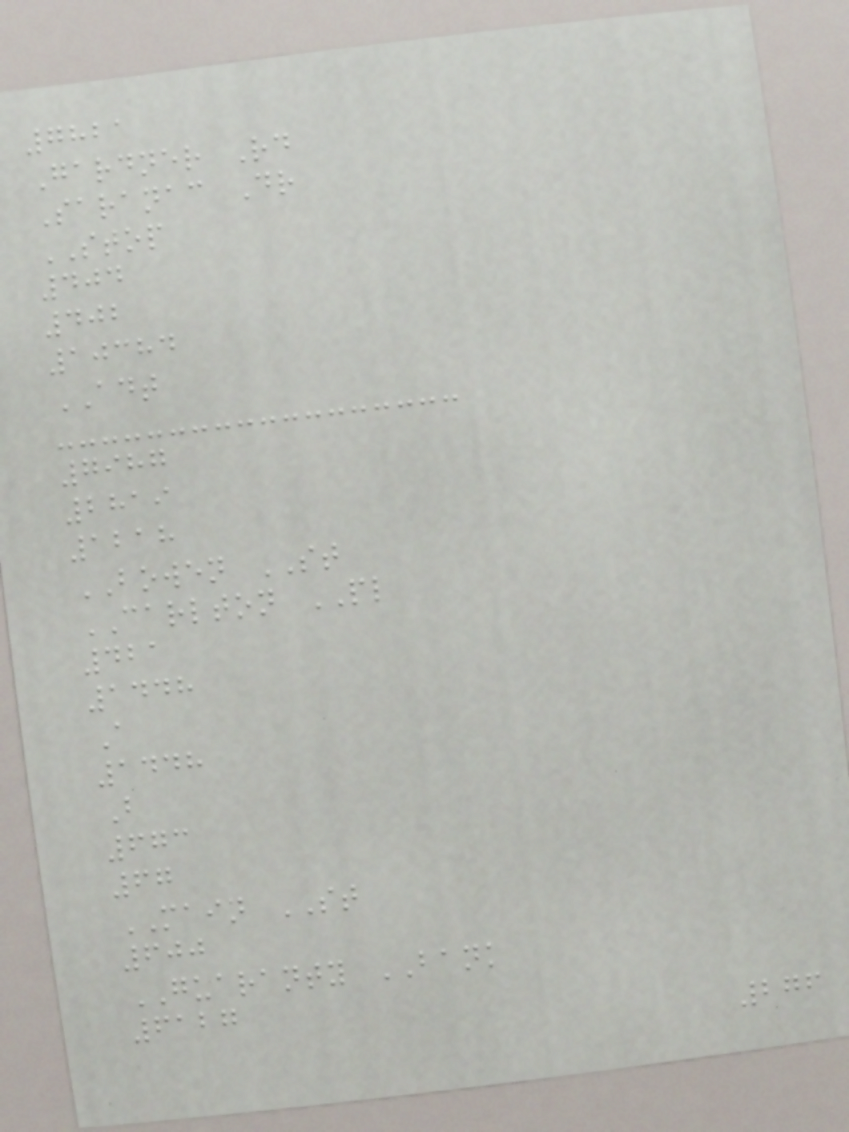7821
Gardner Rd
Saranac Dr
STOP
404
402
10384
ADT
7987
2819
1218
BOWEN ST
CARLTON PL
421
1448
A
1448
B
673
67
MAIN ST
600
GUARANTY BANK
6127
276
